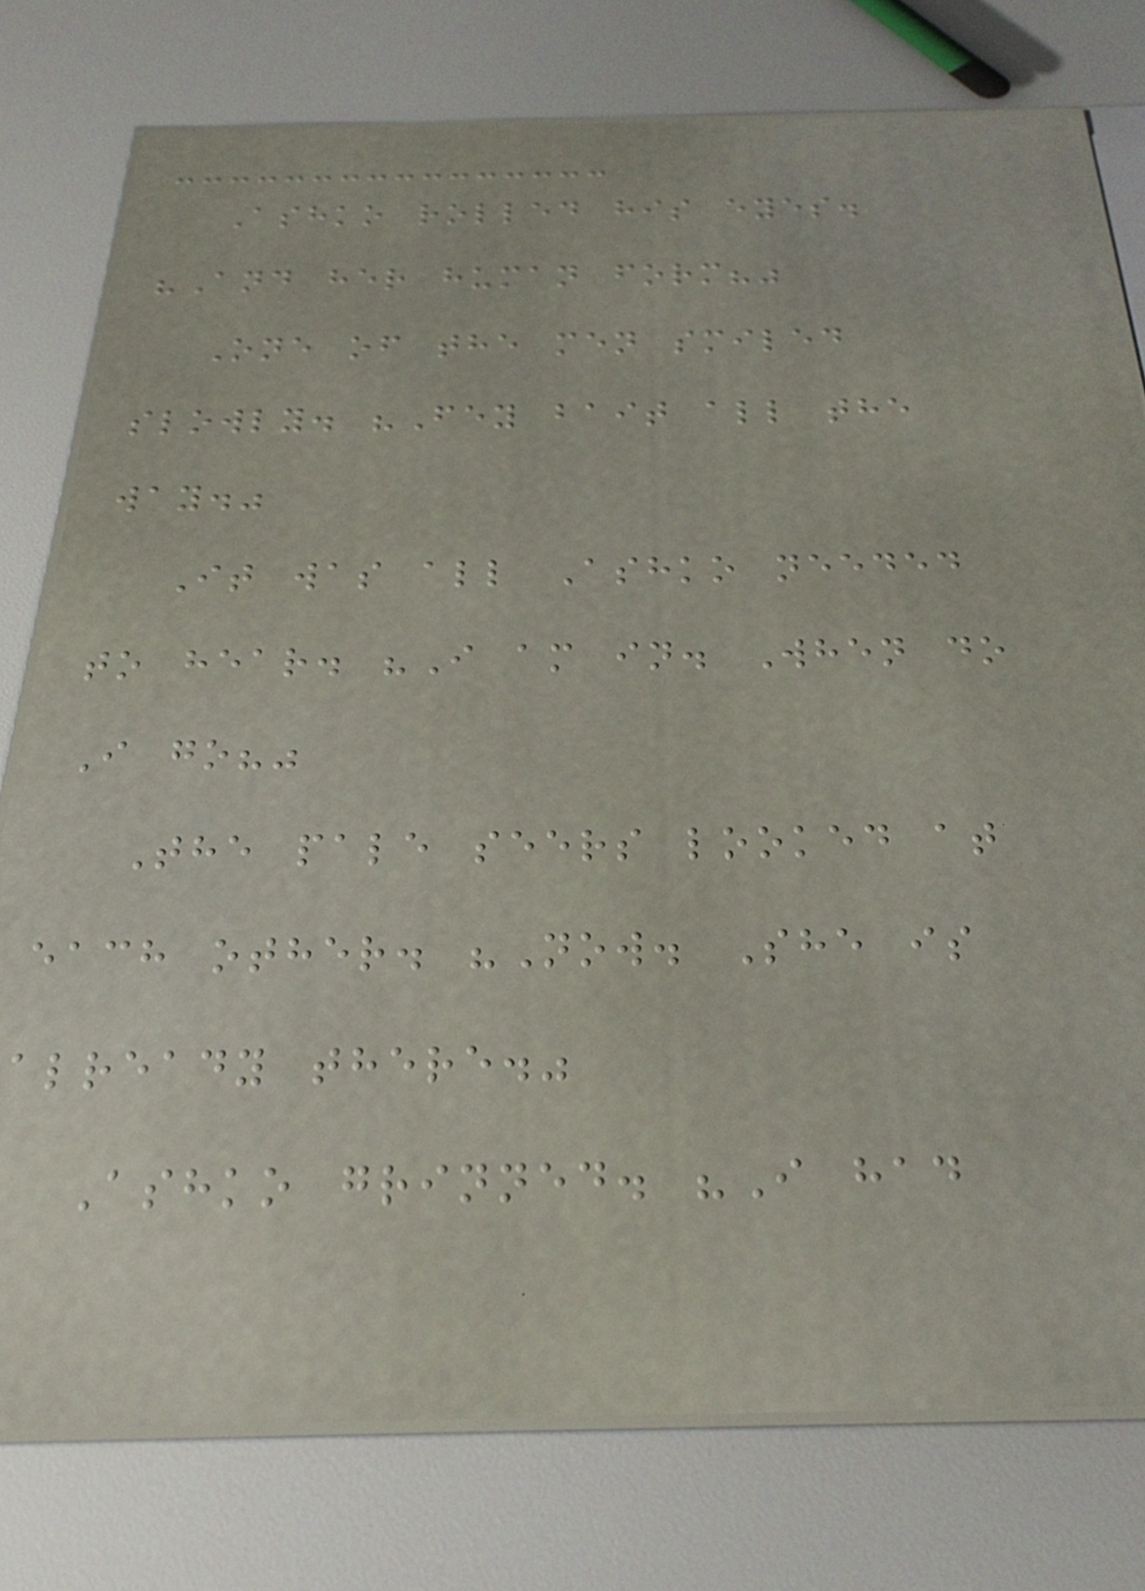Ashko rolled his eyes.
"And her human form?"
One of the men smiled
slowly. "Fey bait all the
way."
It was all Ashko needed
to hear. "I am in. When do
I go?"
The pale seers looked at
each other. "Now. She is
already there."
Ashko grinned. "I had
